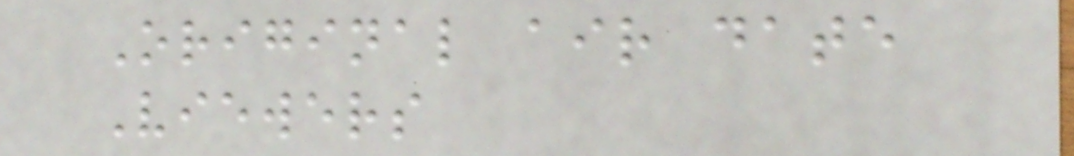Original air date
Viewers
